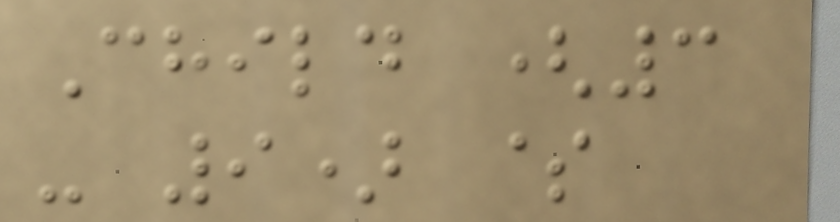Child (3
- 9) $
